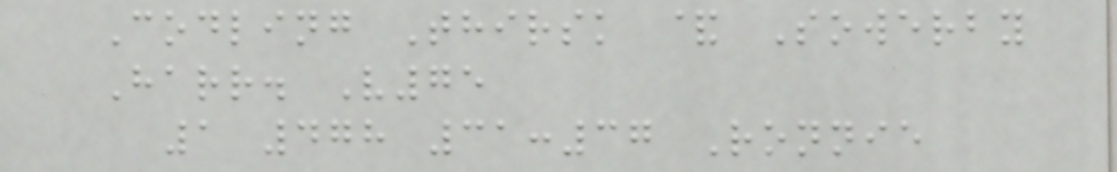Codling Thirsk & Sowerby
Harr. V75
1 478 31:37 Ronnie
